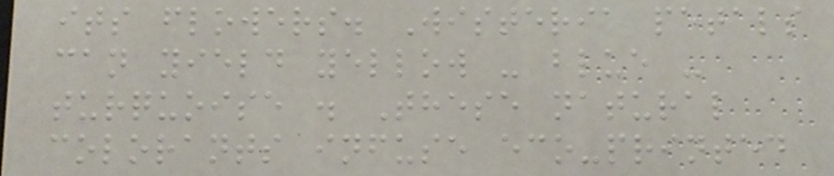its flowers. Wisteria petals
can yield yellow - blue -
turquoise . These natural
colorants infuse eco-printed
